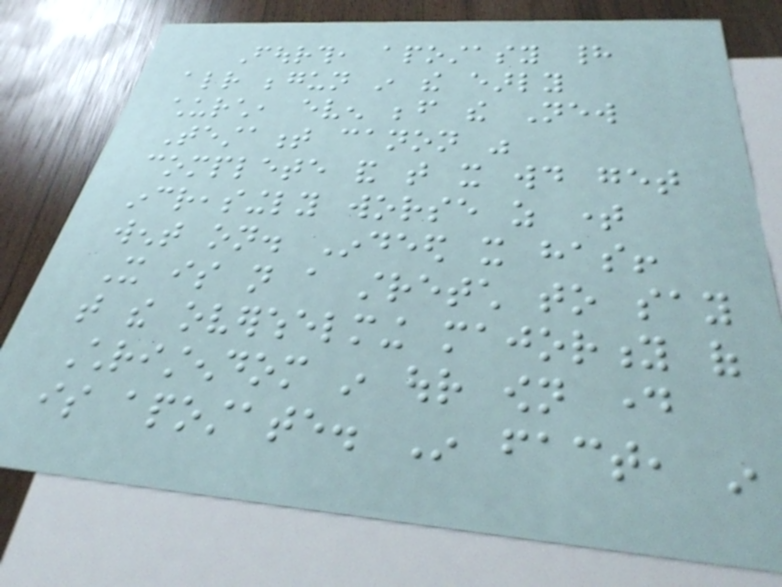Fourth, apostasy had
already begun in the early
church, even before the New
Testament canon was
complete and that it would get
increasingly worse as time
went on. Indeed it has!
It is not a stretch to say
that the overwhelming majority of
Christendom in our own day
is apostate. In fact, in
